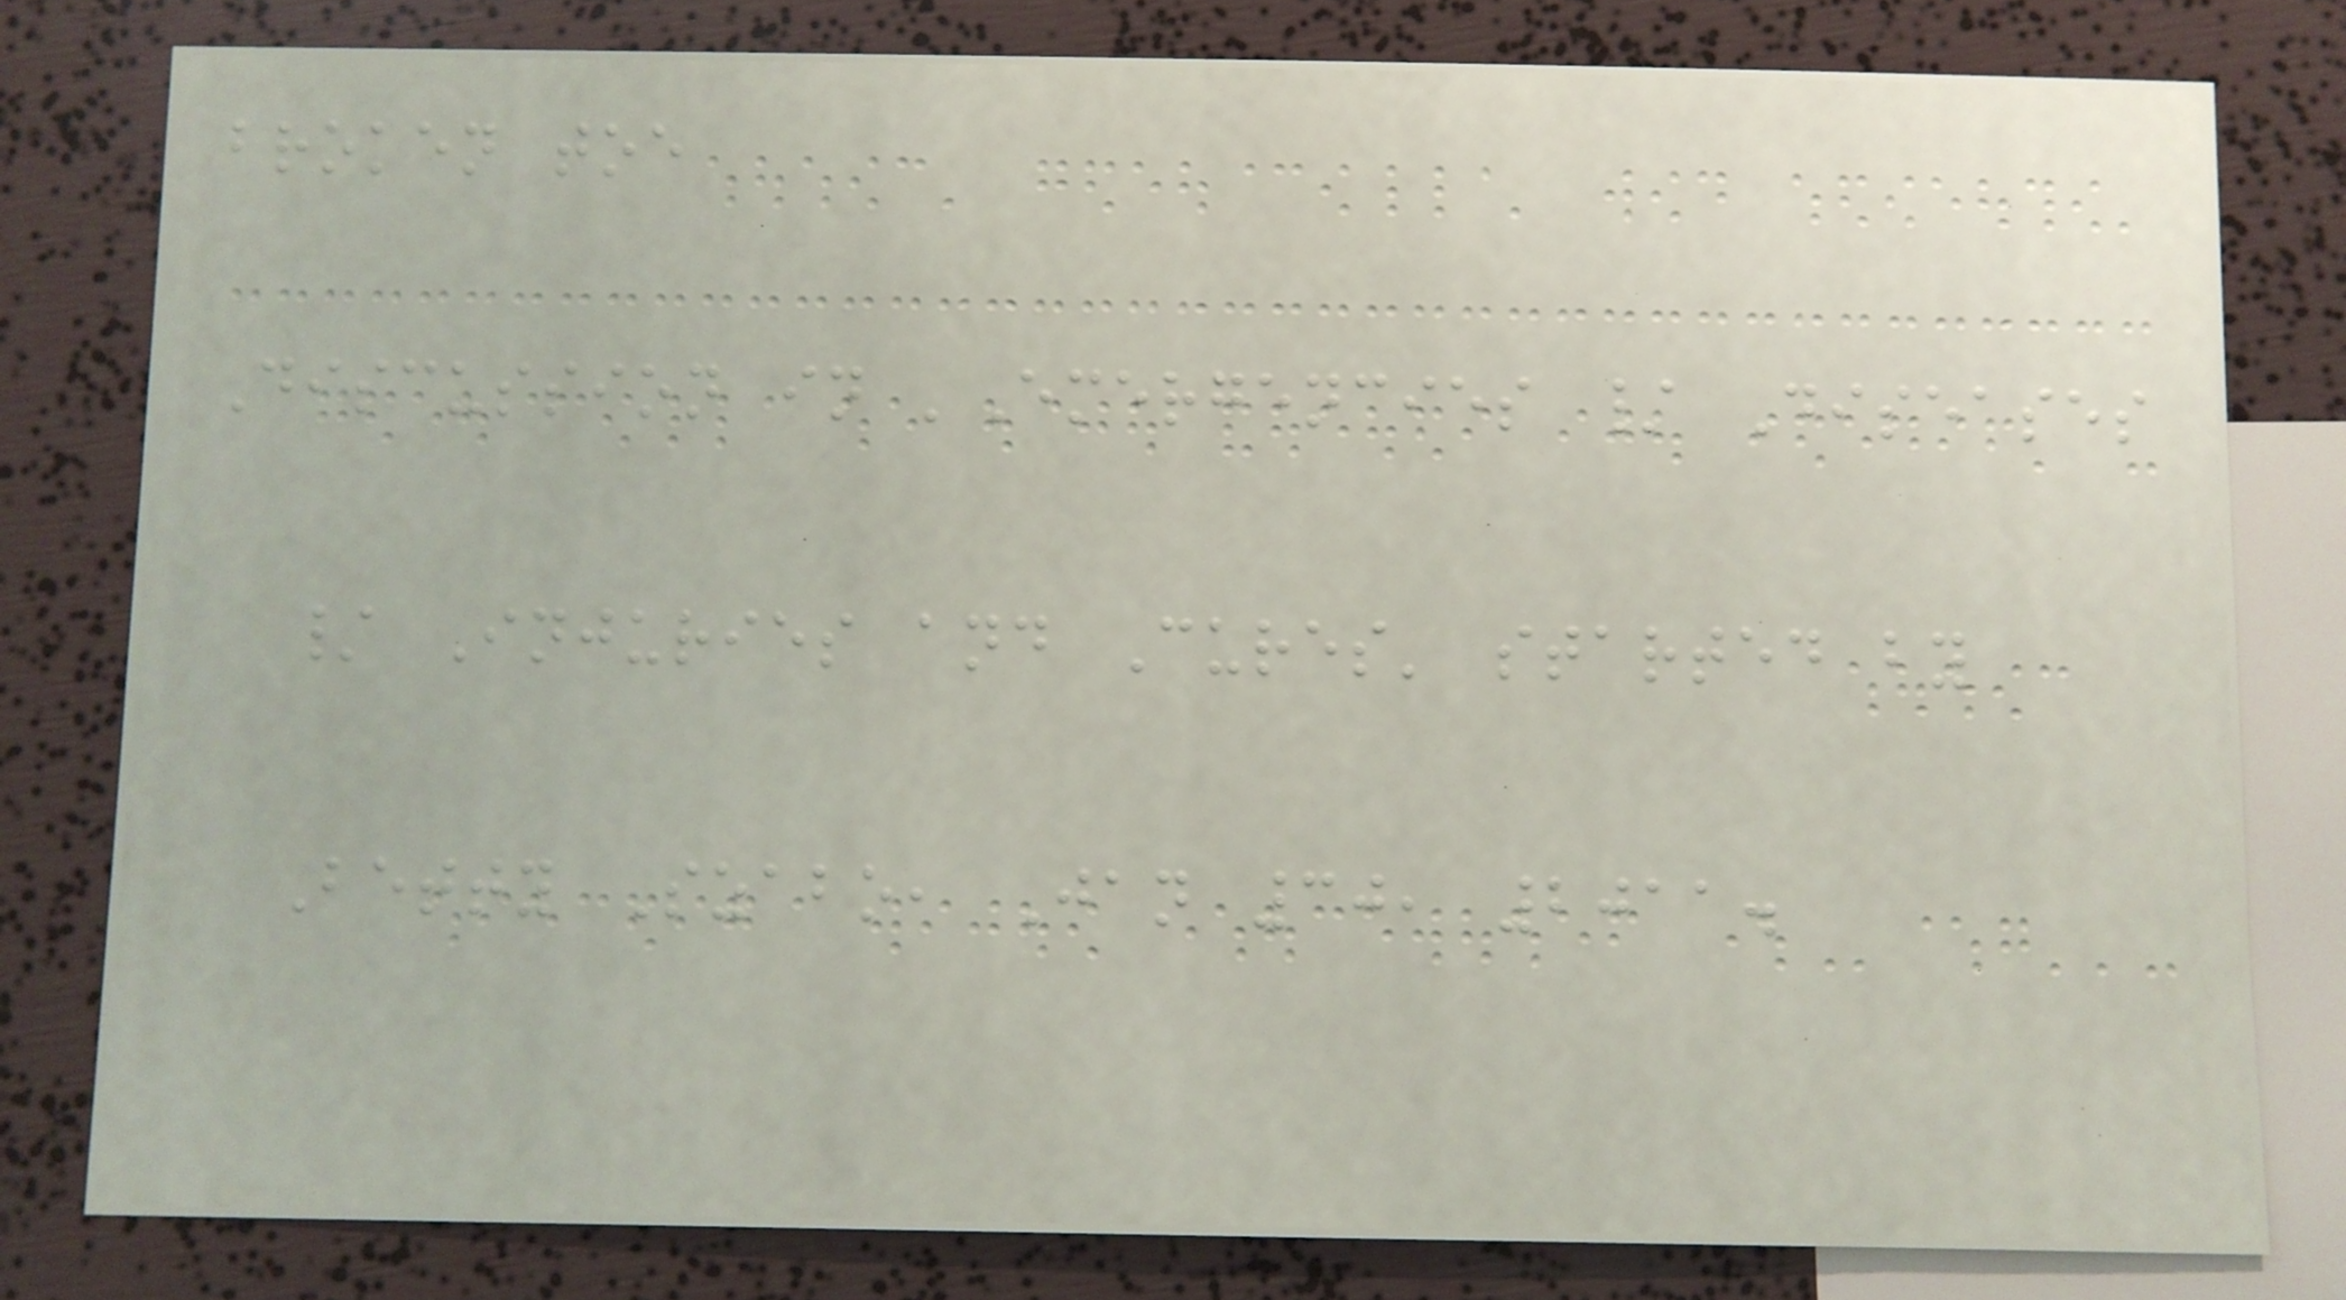broken toe
Discussion in 'Emergencies / Diseases
/ Injuries and Cures' started by
Betty Szabo, Jan 30, 2011.
